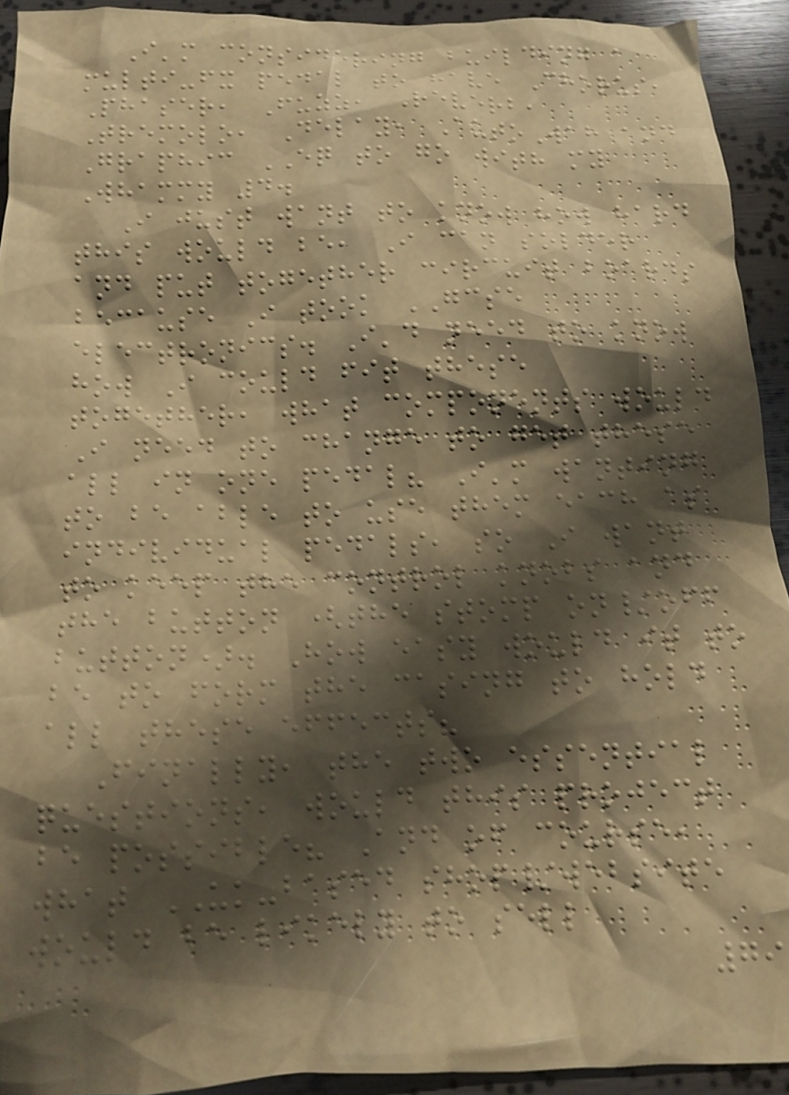I'm considering building a
multi-fx pedal to have Chorus,
Phaser, Fuzz, Reverb,
Tremolo, Delay, AutoWah and
Graphic EQ to go with my
Whammy 4.
I just want to know how hard
this would be, I can solder
and put together circuit boards
because I took GCSE
electronics. I'd need to know
how I could fit these
together, what components would
I need to change to get these
all in one pedal? I'm wanting
to be able to use them each as
individual pedals, so I want
to keep the control knobs and
the button (the stomp on/off
button). How easy would it to
be to form the casing to hold
all these effects?
Finally, the two essential
questions, would this project
be possible? And of course,
what UK-based shop/website
would be likely to sell
79
